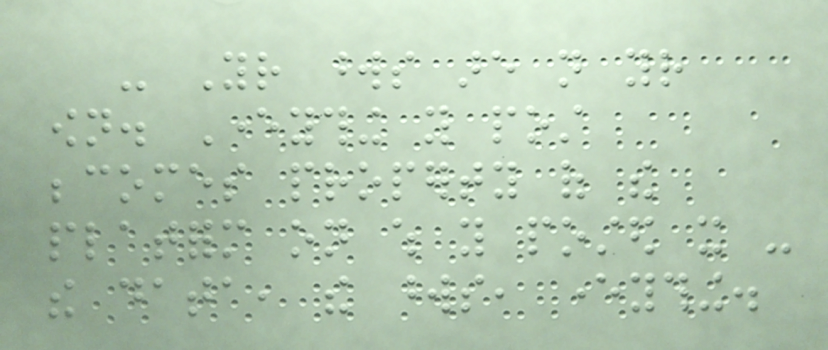- Your words are not your
own. Everything you post
becomes property of the
platform on which you posted it -
the data, the words, everything.
